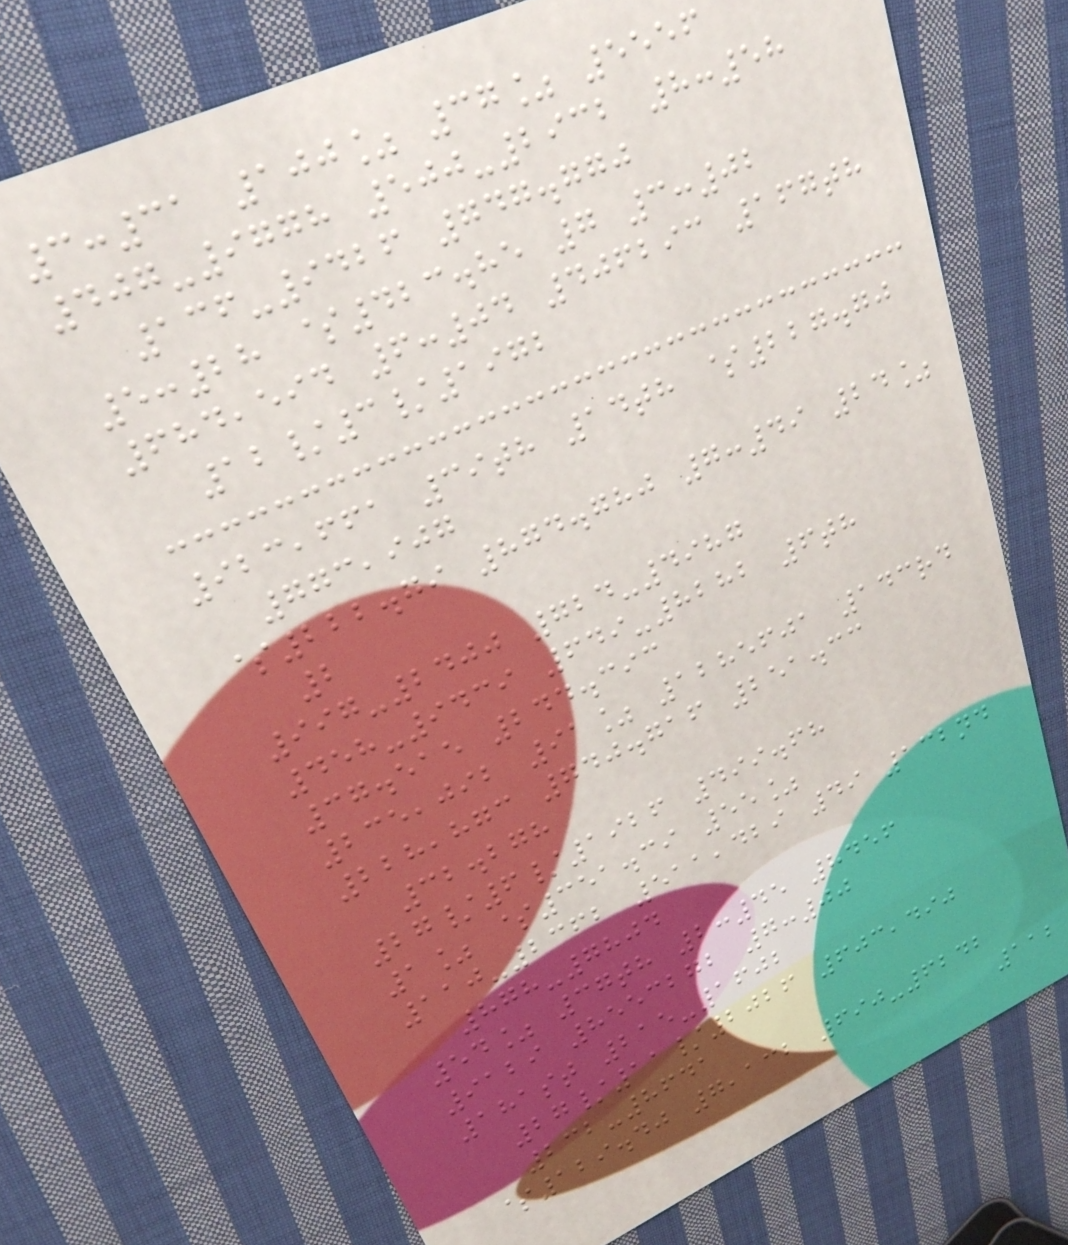3:31 100% 37% 5556
407-9778 500-2932 8:58
136-9426 747.770
5:28 $423.85 7 3:02
684,594 6:04 406293 167th
12/3/1972
923,661 39th 14th $227.70
773,907
$222.79 874.780 7:49 24%
2
997-2400 724-4987
458-9439 649-8282 6th
37.515 244.393
235,092 91% 1285601 143rd
228,873 740.716 251.33
32.278
27/6/1926 499.68
1% $351.39 55%
110-2362 511,429 49 132nd
878-7804
54% 37th 2:45 8456
9129 8553272 7:00
181st 215-1602
27/11/2026 603,490
232-8641
$129.40 7,132 690-6242
112
